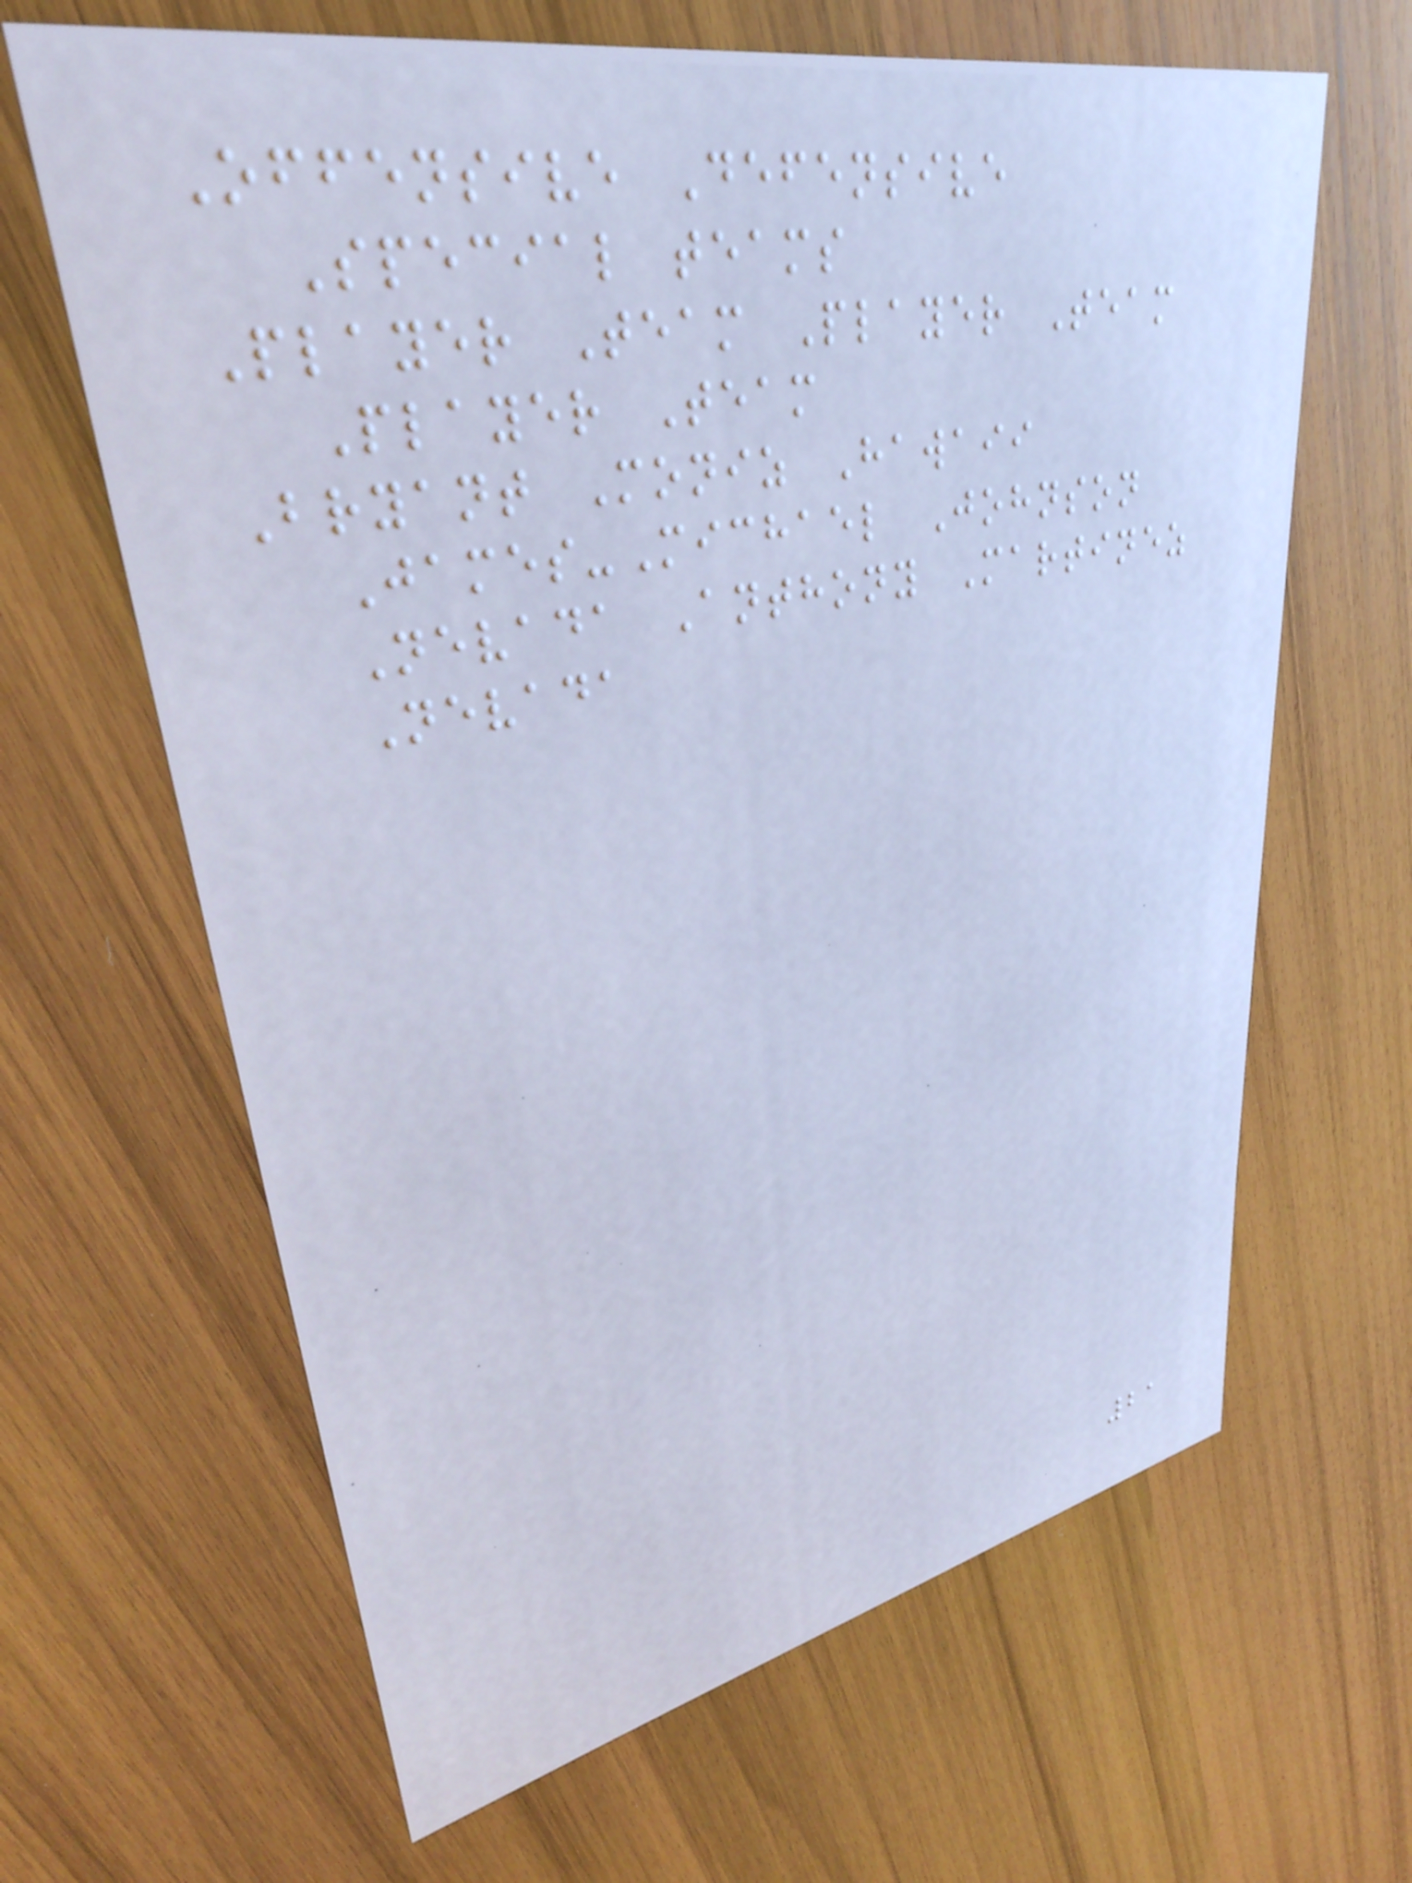Offensive Defensive
Special teams
Player Team Player Team
Player Team
Bryant Moniz Hawaii
James-Michael Johnson
Nevada Anthony Martinez
Nevada
21
